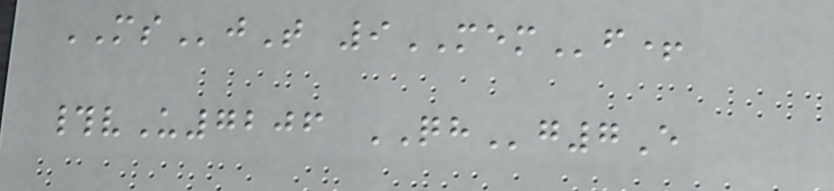MSjT 9MEMf+
#vU7206 QHg7E
